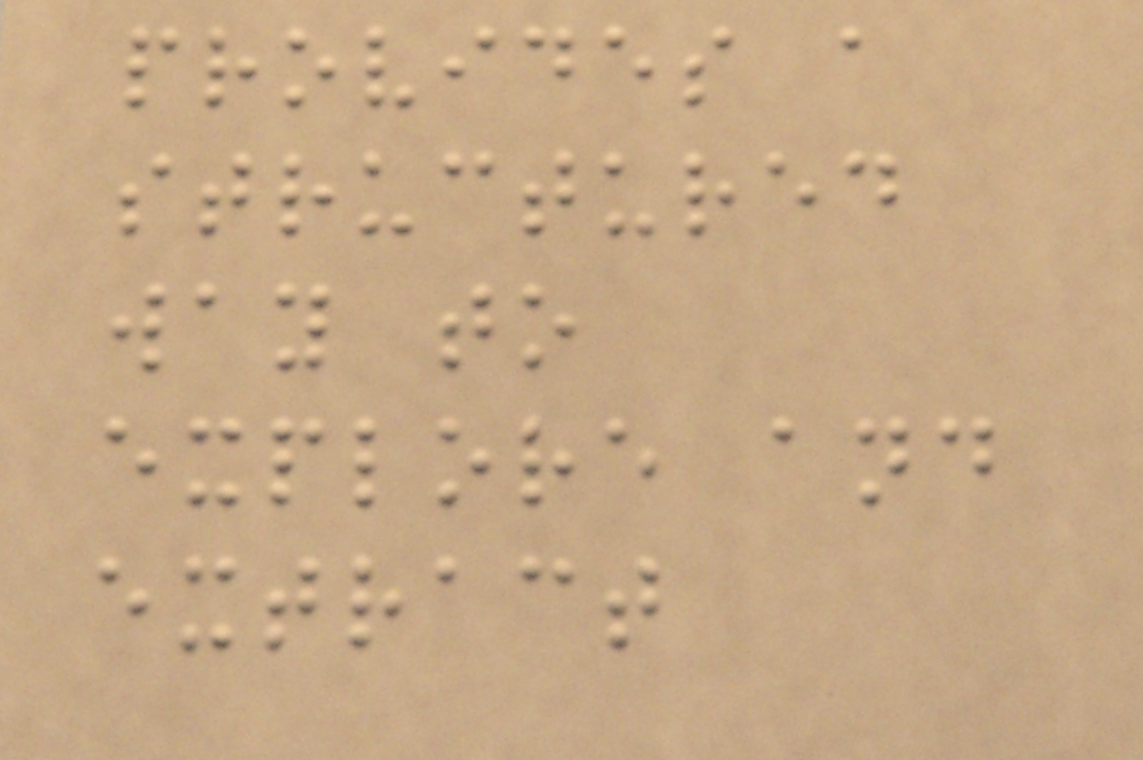provides a
structured
way to
explore and
extract
